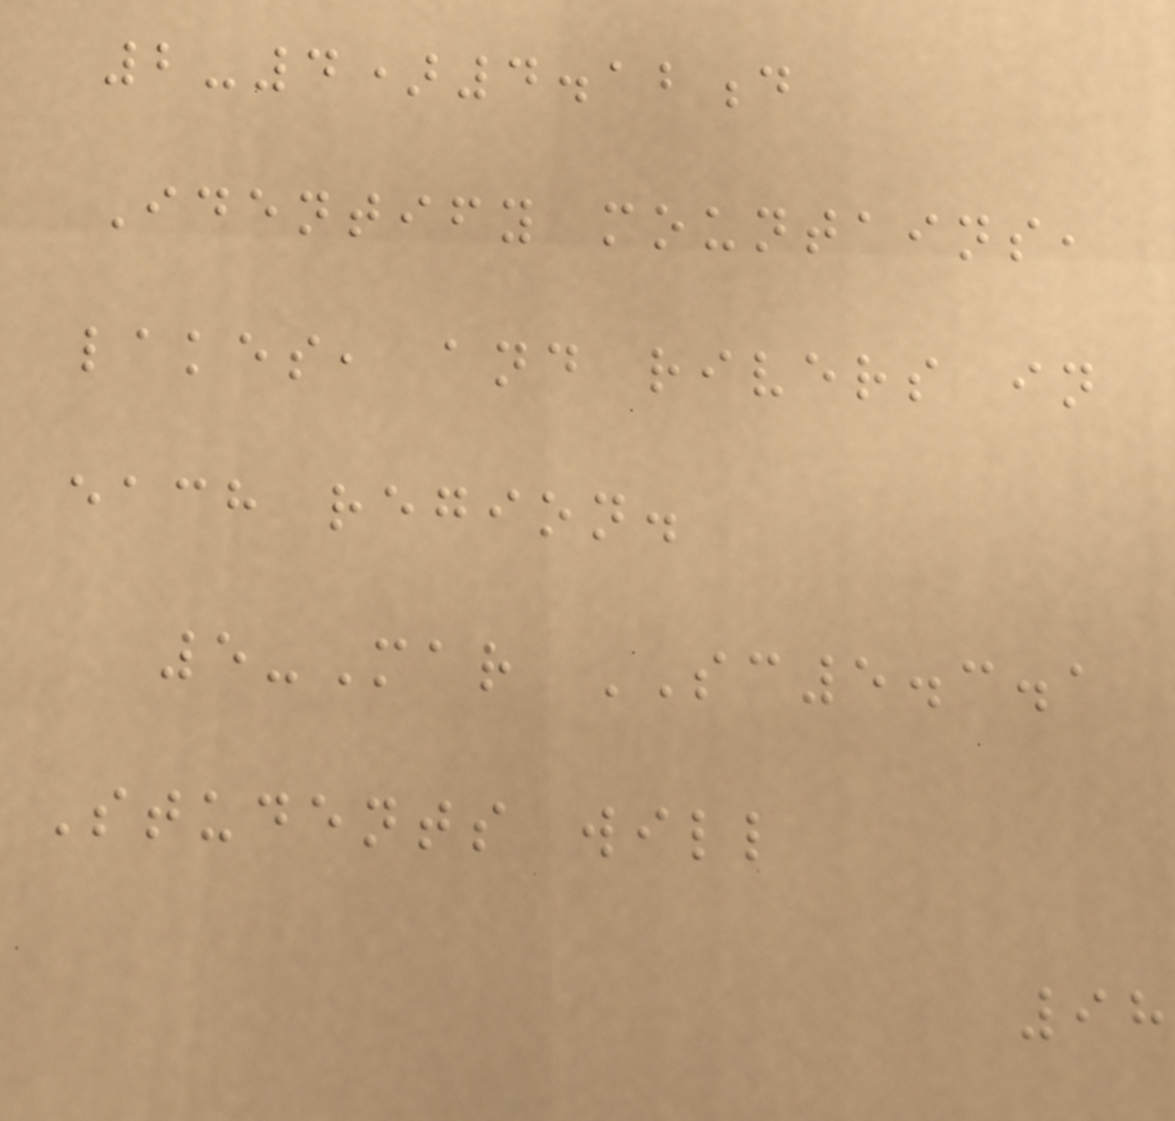2-4)4.12d
Identify mountains,
lakes, and rivers in
each region.
5-Mar SC5.3.1
Students will
98
